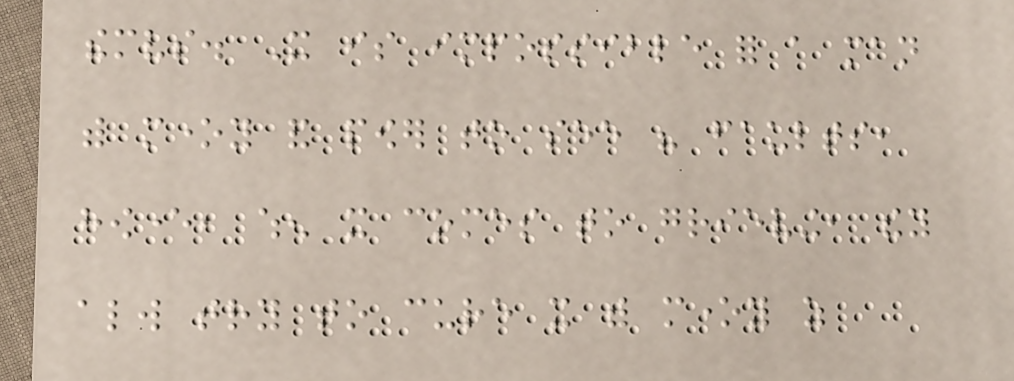themselves. It is impossible for a man
with money and power to see his faults,
however, when it comes to grieving, they
always try to cure it with money as
